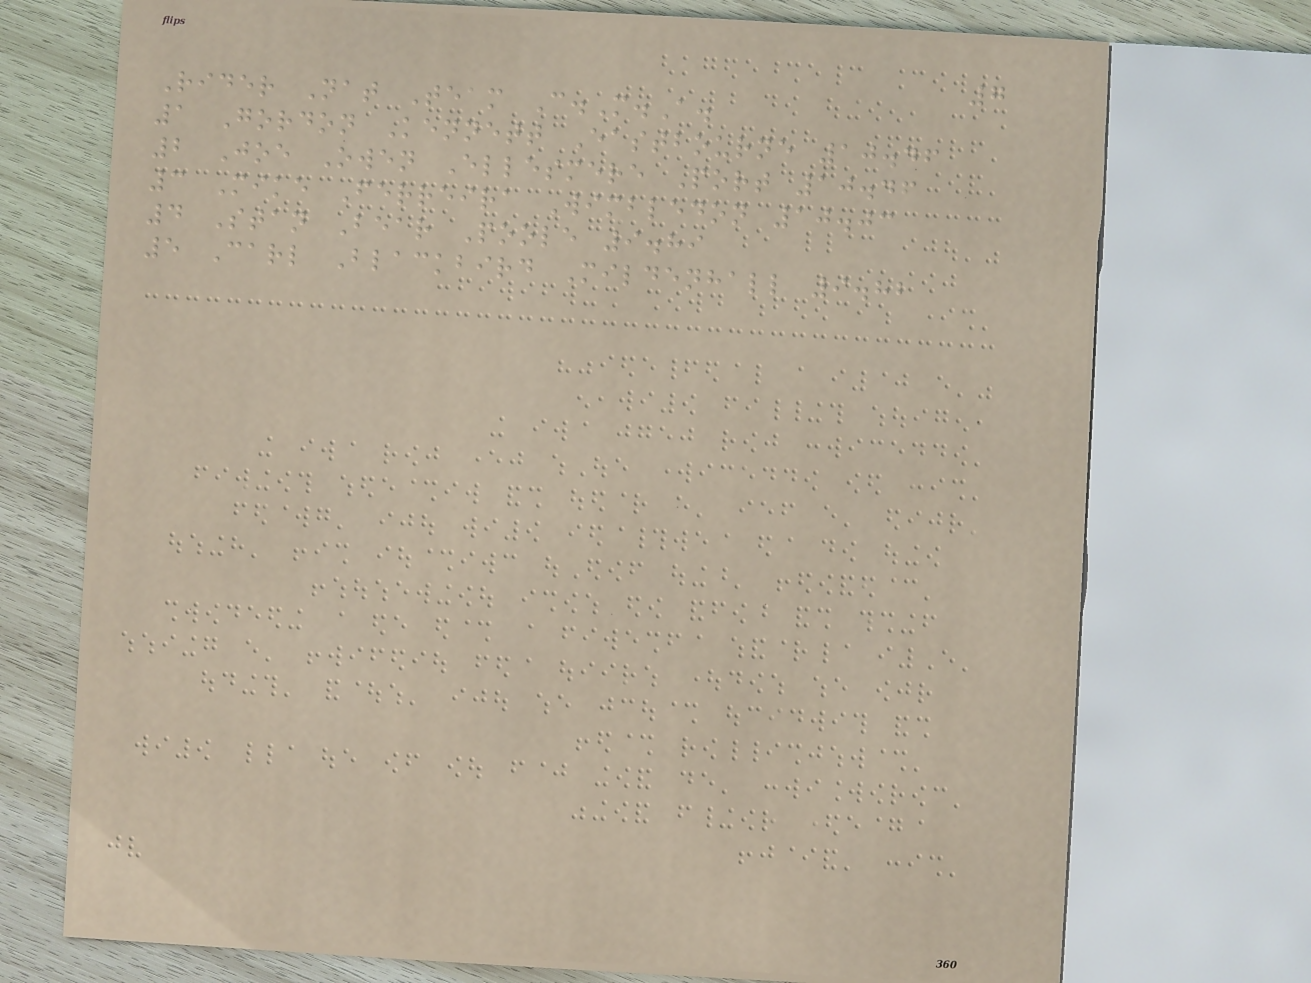7
Rider Nat Team C.M.A.
1 Gordon Kennett Eastbourne 10.46
2 Joe Owen Ellesmere Port 10.46
3 Mike Ferreira Wimbledon 10.03
4 Stan Bear Poole 9.89
5 Carl Blackbird Mildenhall 9.82
